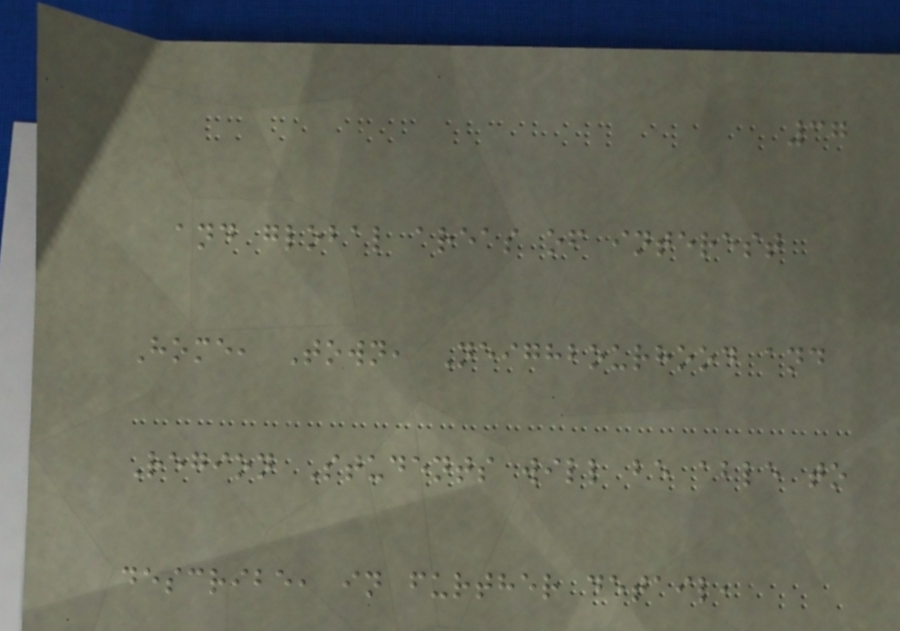37
and global areas of interest
Home, Town, Neighbourhood and
Region Students will be able to
describe, in further detail,
